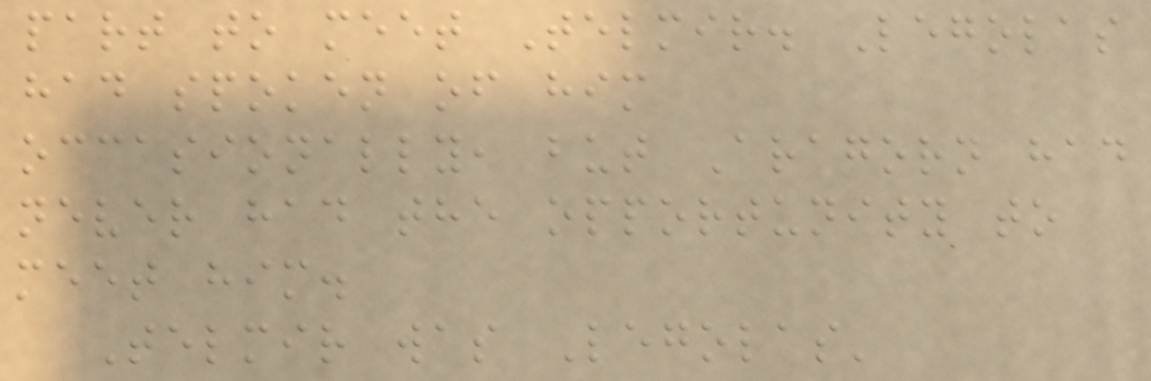part to meet Telmir. Legolas
had spoken of him
occasionally, but Aragorn had
never had the opportunity to
meet him.
Telmir was Legolas'
